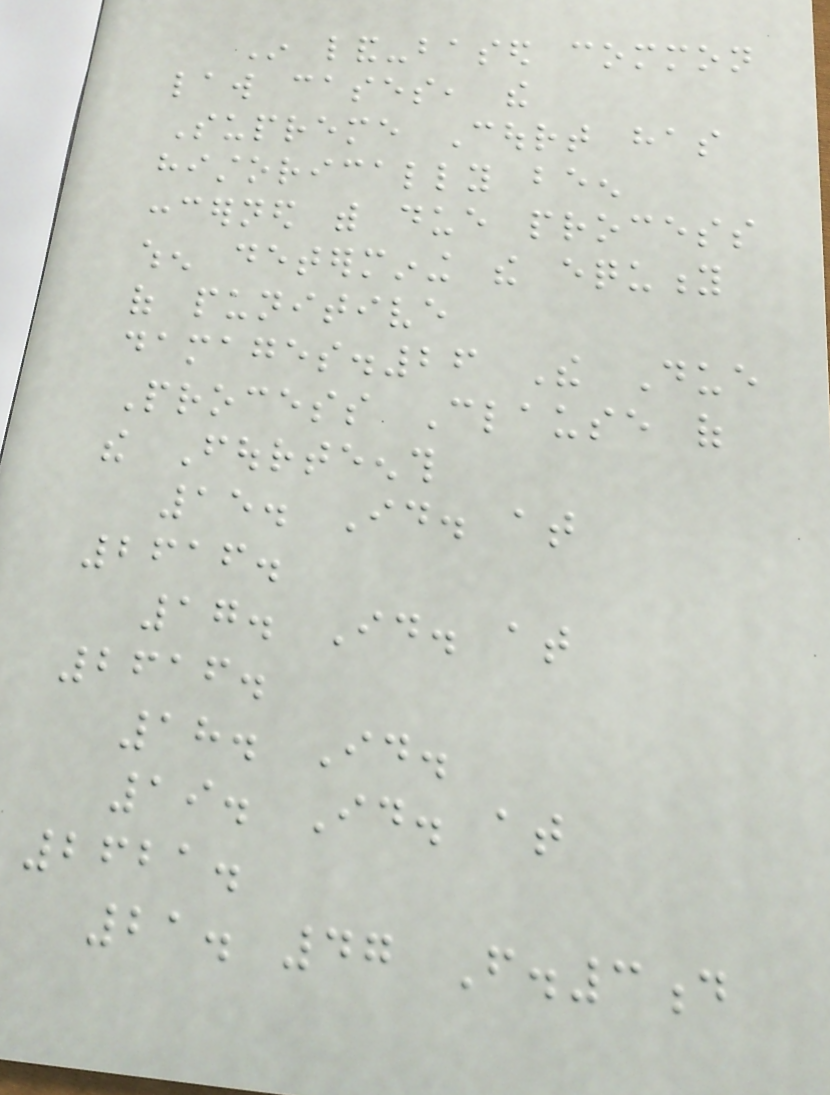In land-based common
law cases, the
Supreme Court has
historically been
concerned with due process
when determining the equity
of punitive
damages.26 The Due
Process Clause of
the Fourteenth
15. Id. at
2616.
17. Id. at
2616.
18. Id.
19. Id. at
2621.
21. 47 F.3d
